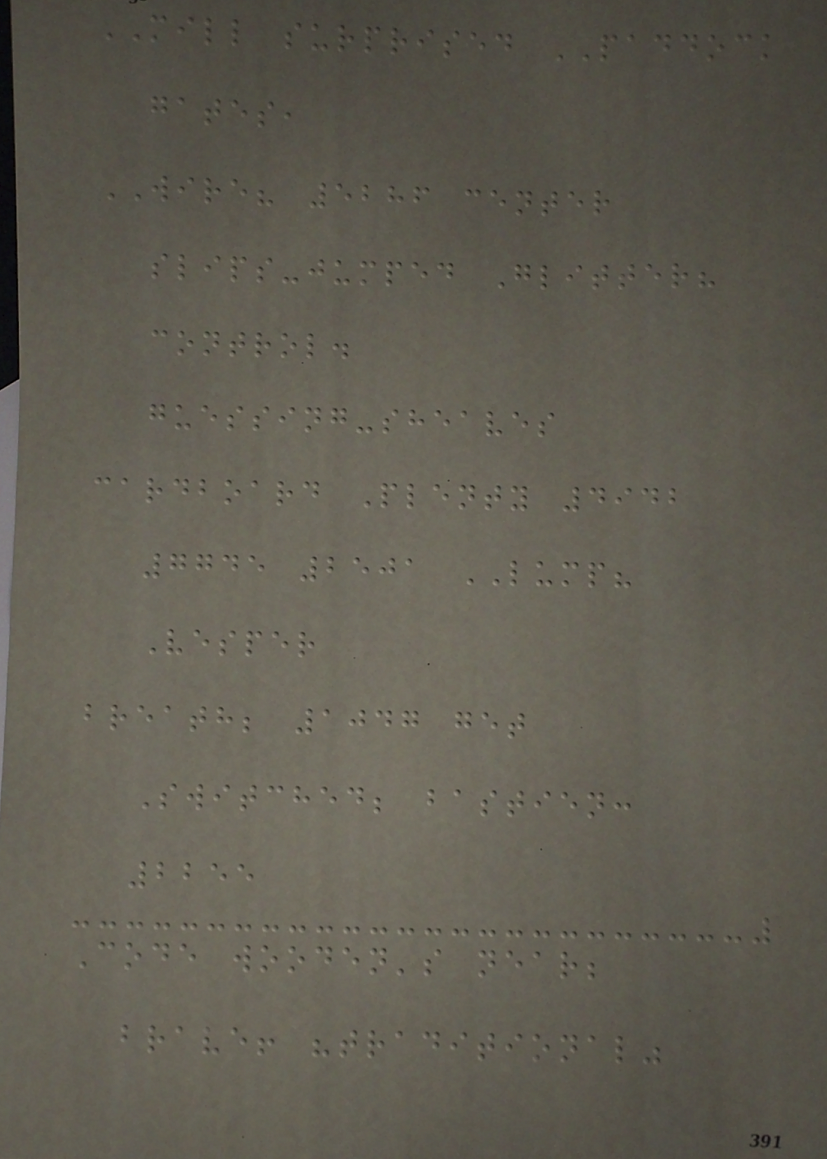MILL surprised PADDOCK
gates,
WIRE? 5286 center
slips-jumped Glitter?
control.
guessing-sheaves
cardboard Plenty 4942
7745 2501 LUMP?
Vesper
breath; 1047 get
Switched; bastien:
2255
Code wooden's near;
brave! "traditional"
